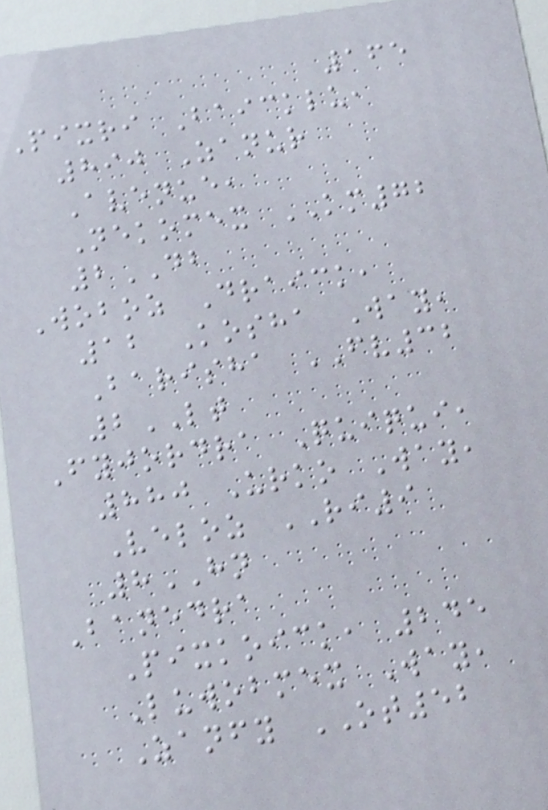165
Pixri Baicklu,
890 Zanur
Avenue,
Nekomex KM72
2DB
Woboz Draick,
12 Kosha Way,
Barisha FV32
2LT
Fyjordra Quiqui,
880 Urko Way,
Veloz RI9
8HN
Banedra
Pixkoick, 245
Luwobmex Way,
Zanfy OT52
